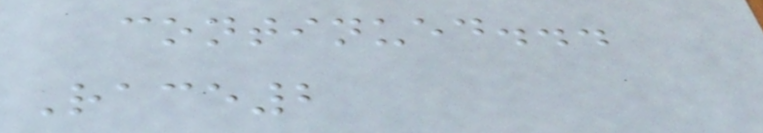continued...
Race2
